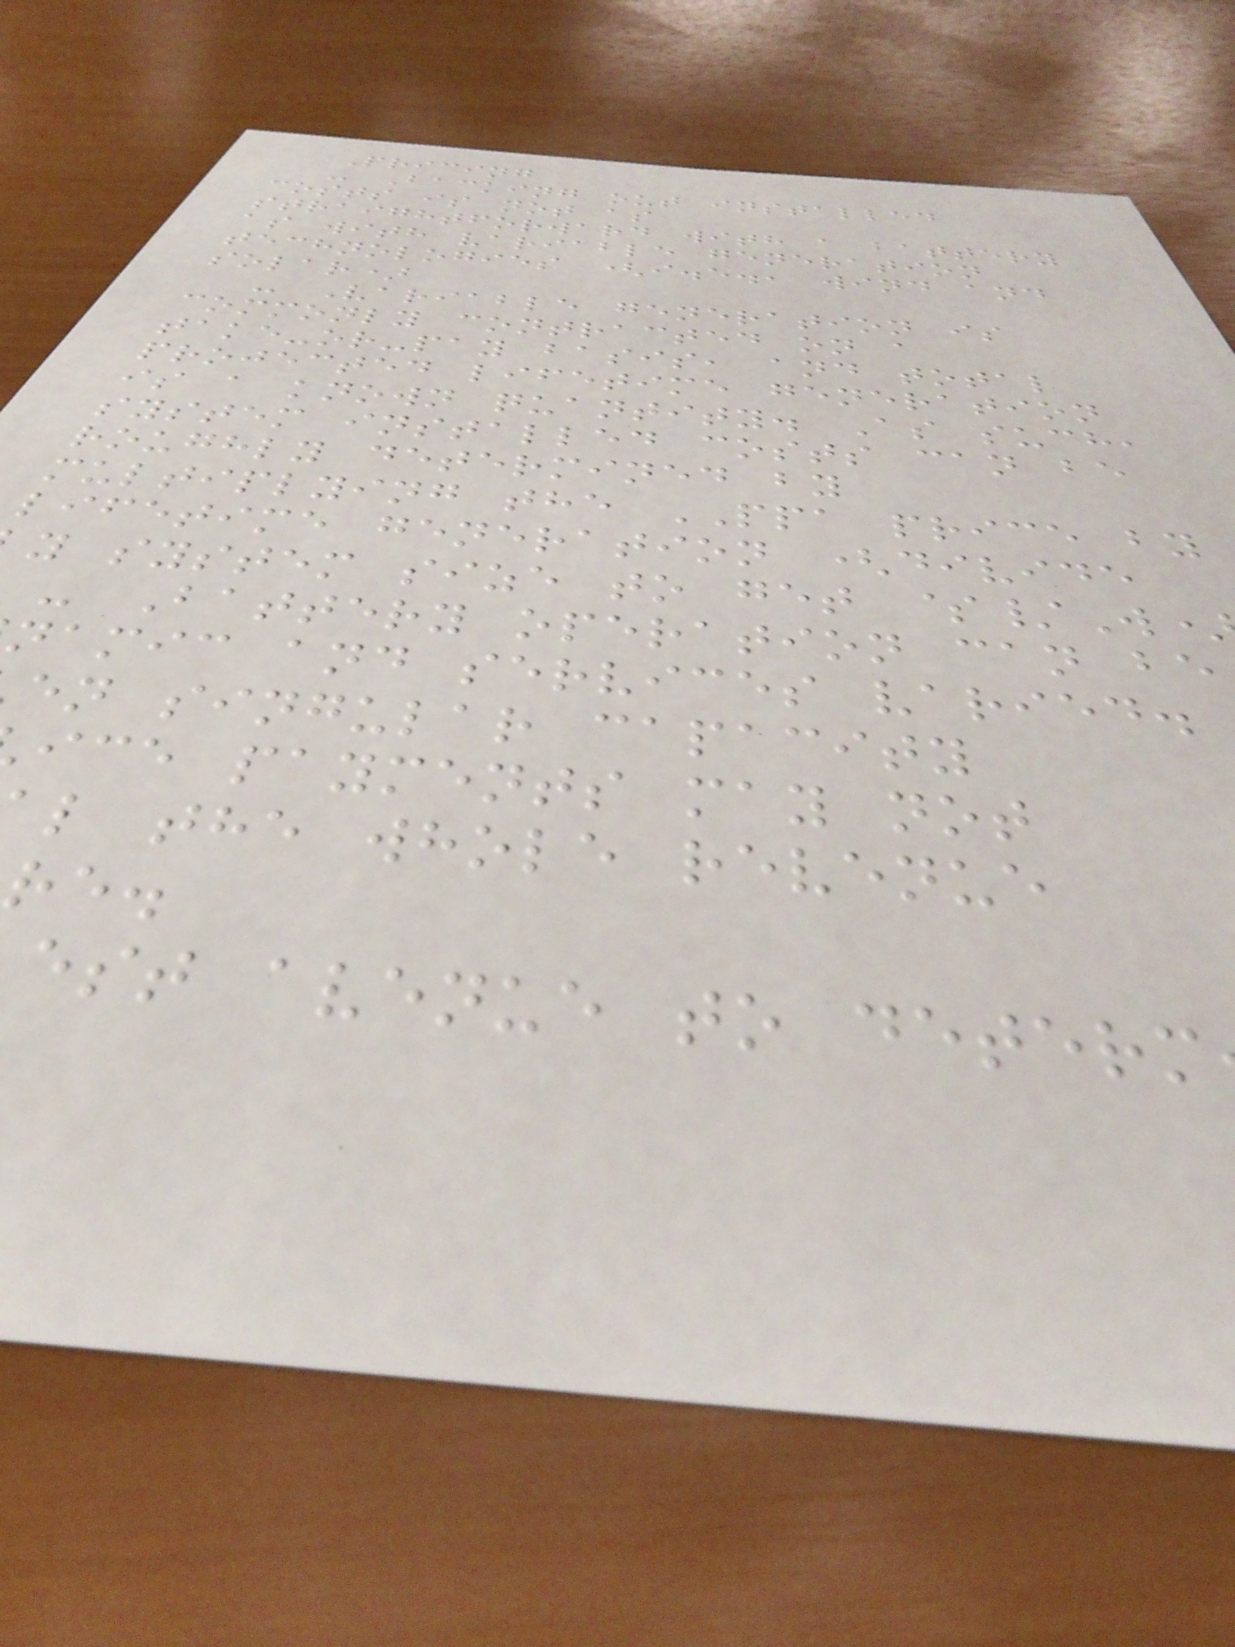Pricing
- Backing out installed
costs is not as
straightforward with a battery
as with variable generation
technologies (i.e., wind and
solar)
- Variable generation is
commonly contracted on a
take-or-pay basis, and total
projected lifetime generation
is a known quantity. As such,
system installed costs can be
roughly determined by
multiplying the PPA price by
lifetime generation (divide
y system size to get $/W
- Battery operation can be
namic and services varied.
en singular capacity
ice payments may not
l the whole revenue
est avenue to determ
